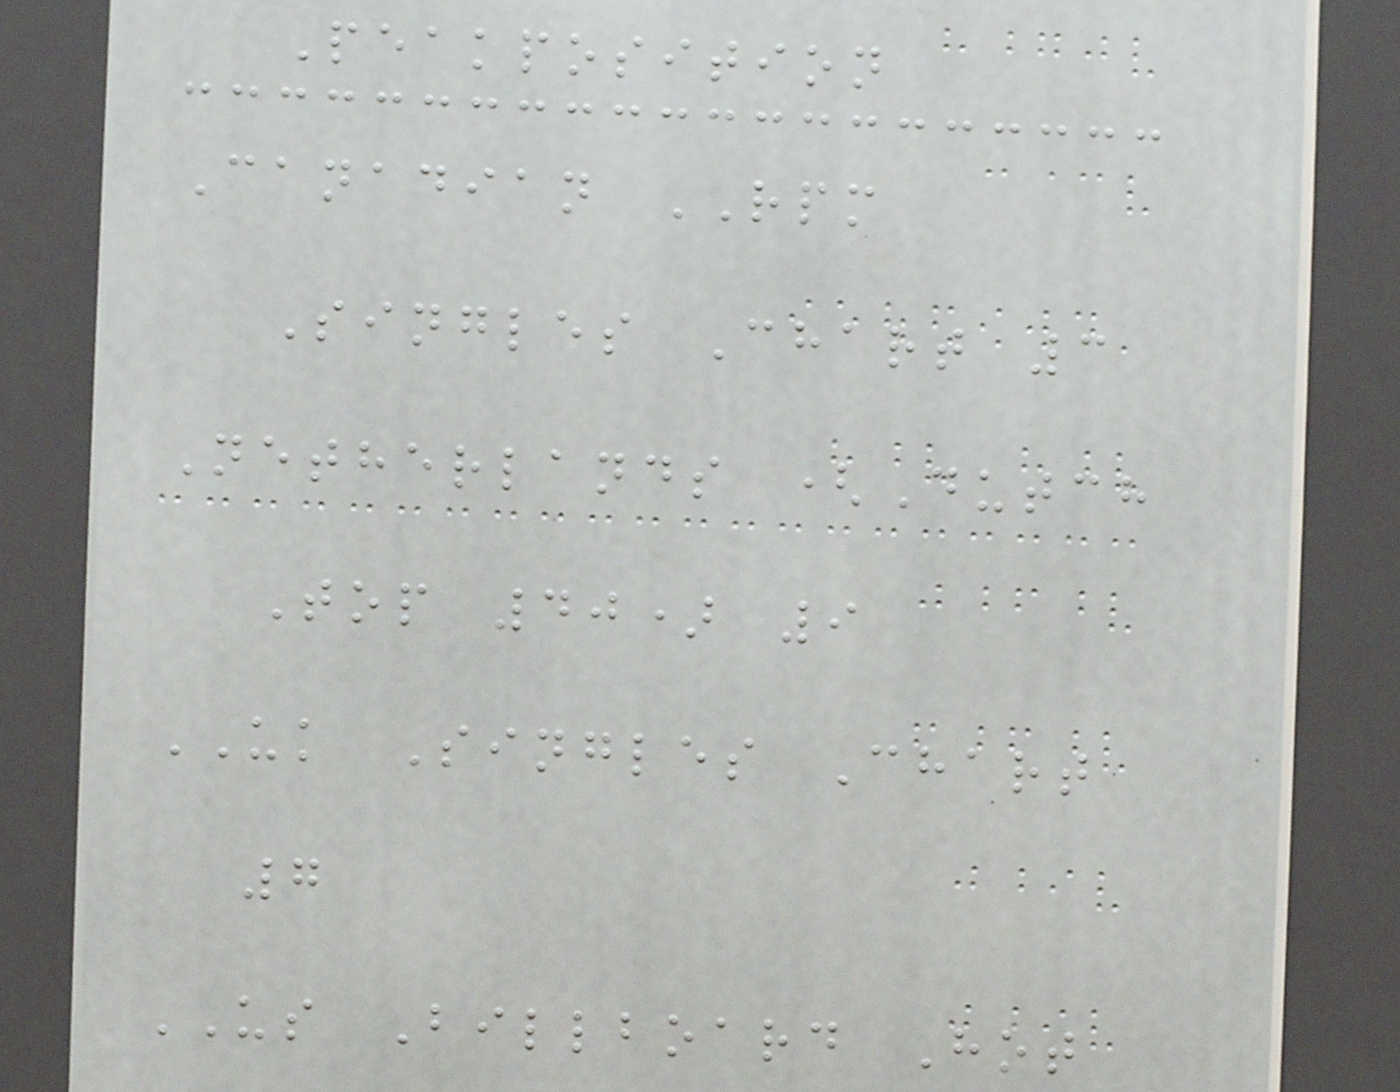Peakposition
Canadian RPM
Singles Chart 3
Netherlands (Dutch
Top 40) 9
UK Singles Chart
7
US Billboard Hot
